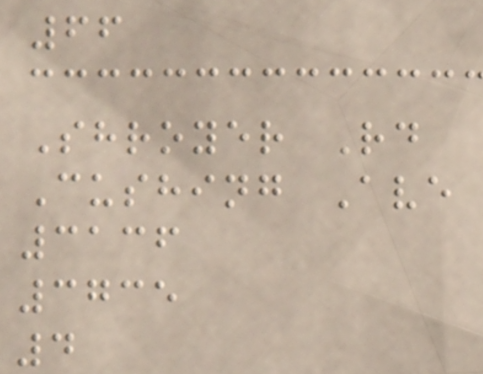66
Shroyer Rd
Cushing Ave
3136
3735
4
